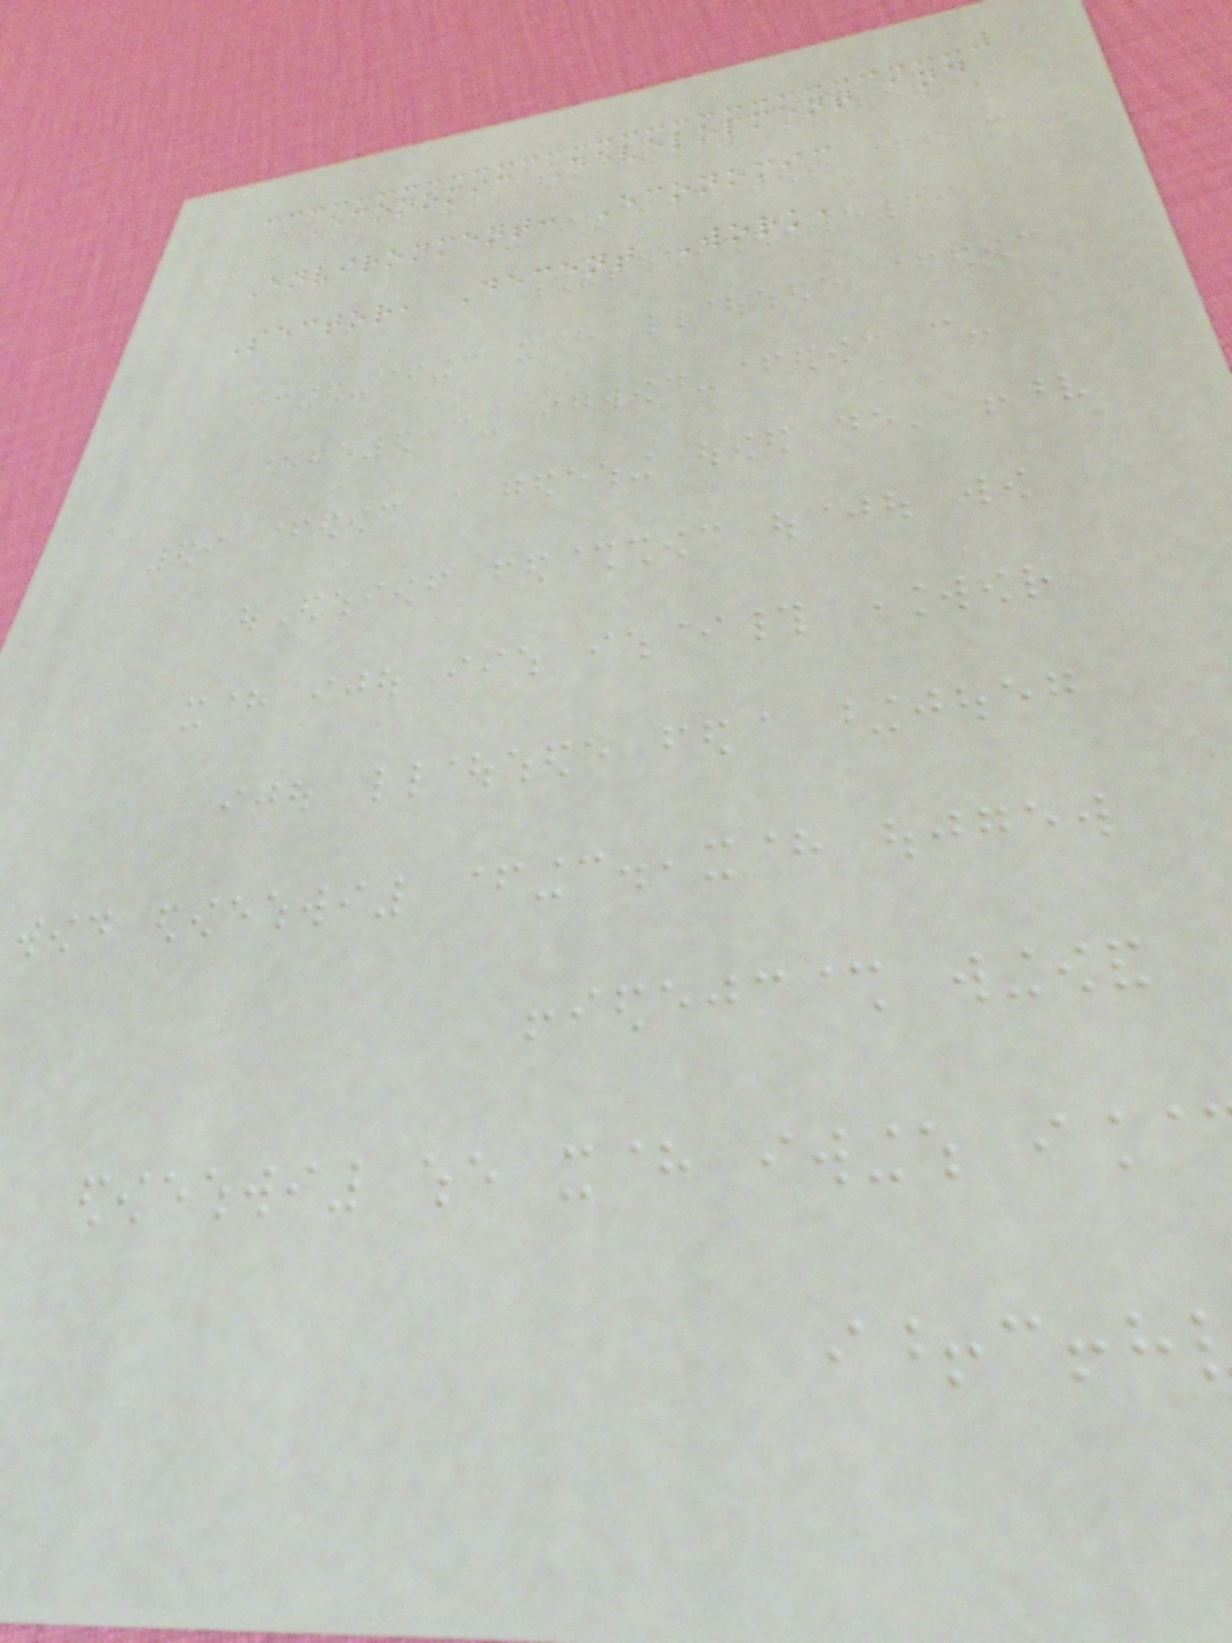Economic Development and
Environment: Economic
Sector, Decent Work,
